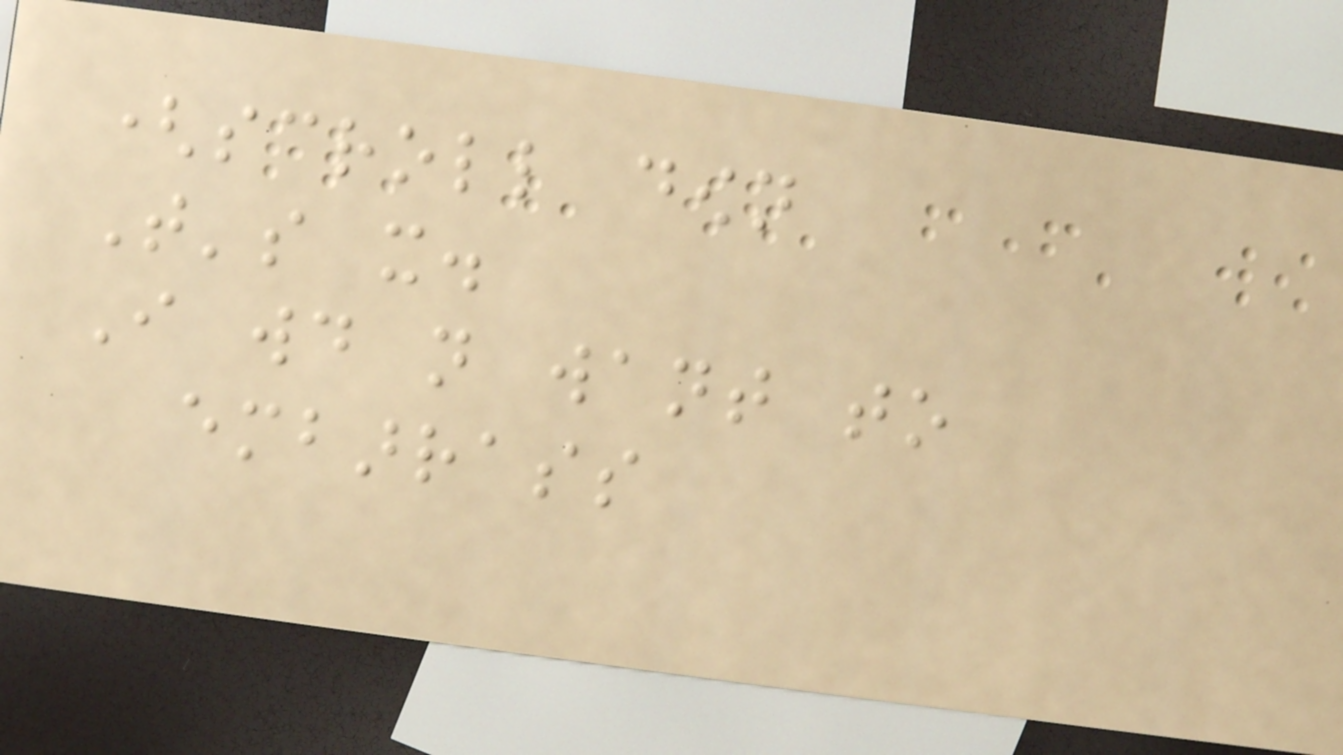(scroll down
That's it.
I would not want to
embarrass
